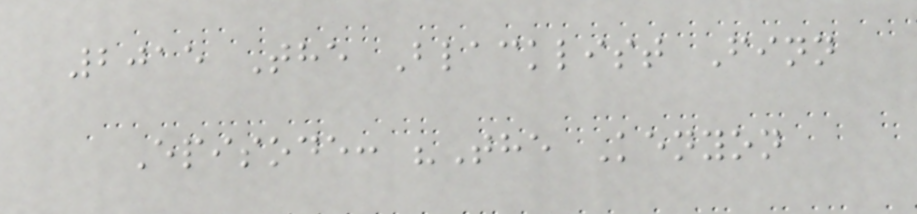2015 The Blacklist Finn
Episode: "The Kenyon
